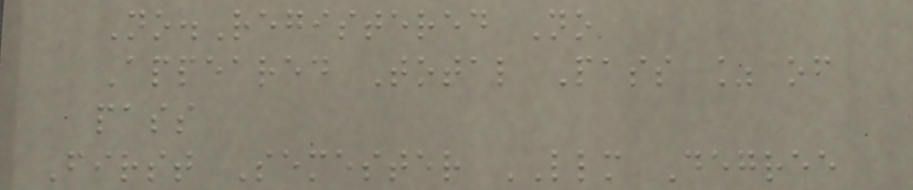No.Registered No
Appeared Total Pass % of
pass
First Semester LLM Degree
